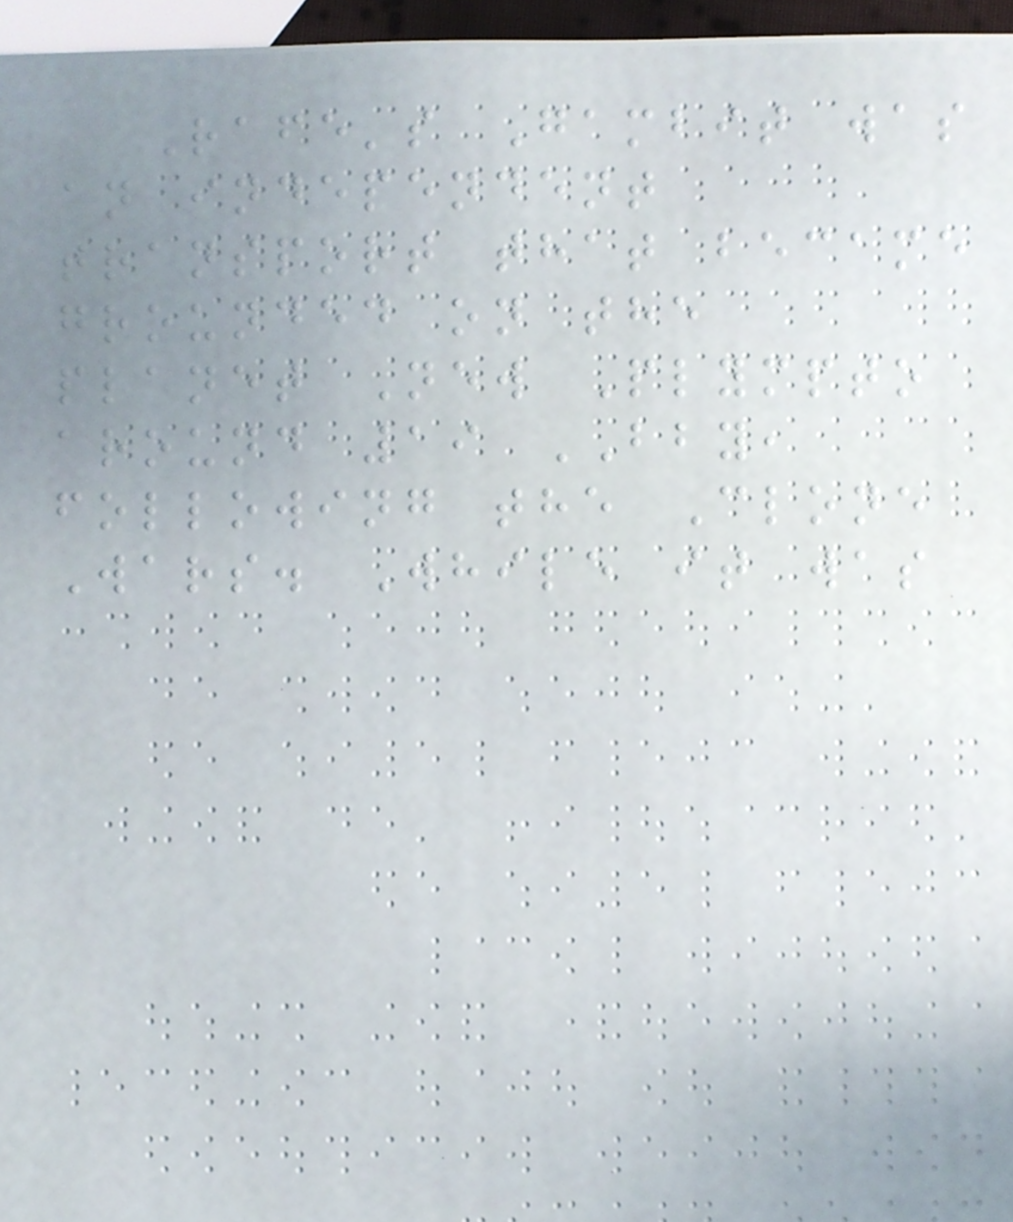Rafe's Gambit was
an independent
transport that became
grounded on the
planet New Plympto
around 19 BBY,
following the Clone
Wars. While it was
